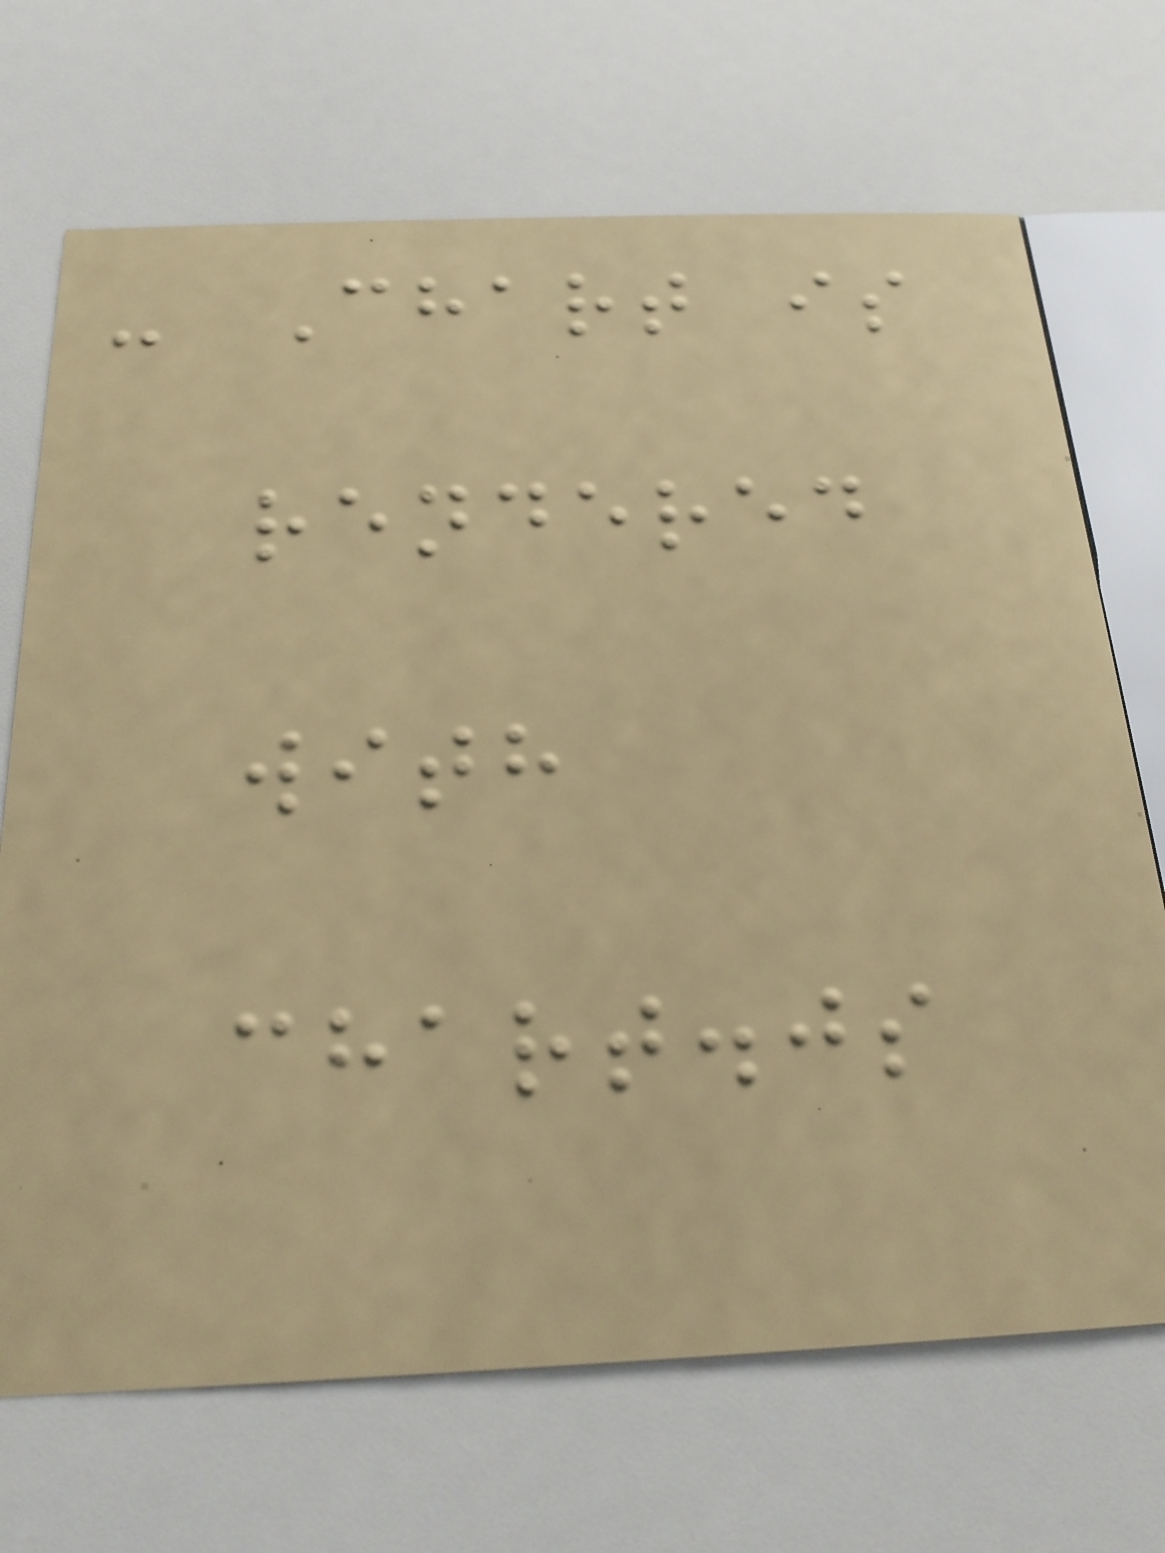- Chart is
rendered
with
chart.js
